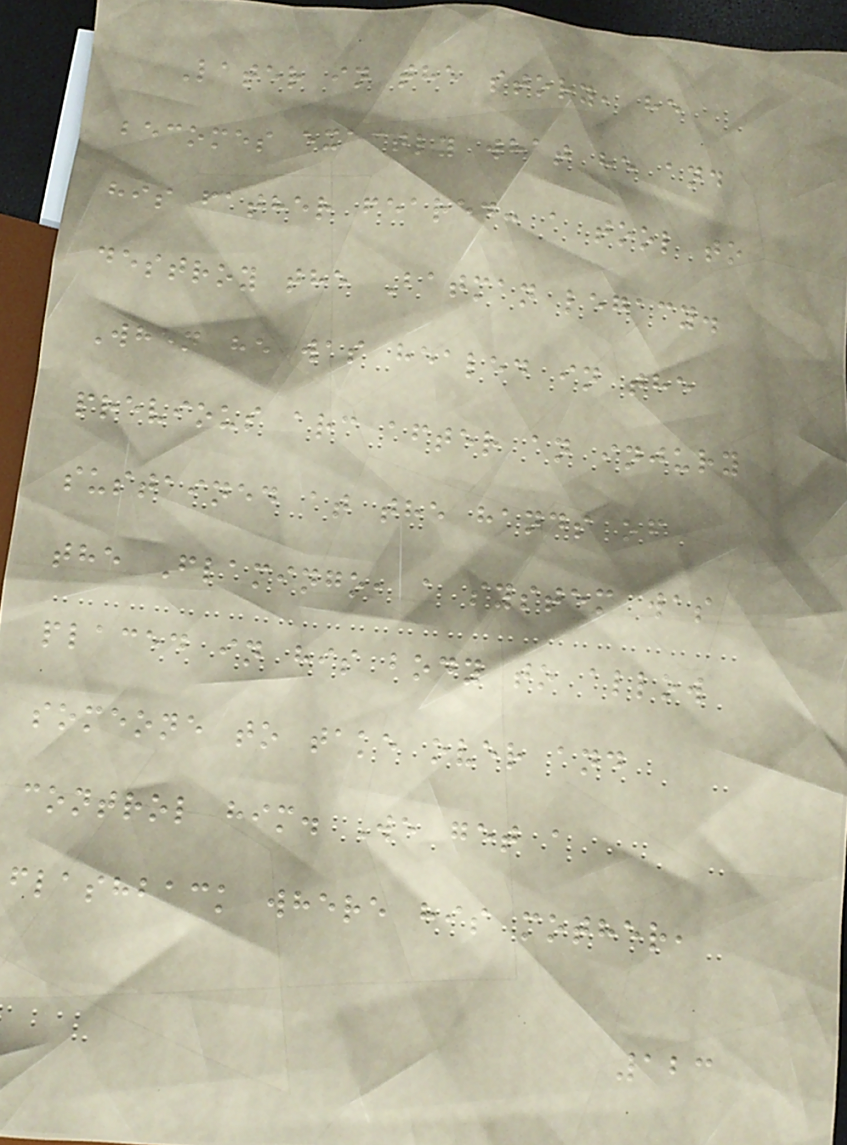Later in the story, he
becomes exactly what he and
his father feared: a tool to
destroy the Batman legacy.
When he was healed in the
previous arc after an injury
sustained at the hands of
the Flamingo, a system was
placed in his body to allow
someone to take over and
control him. We get a
flashback where his mother,
123
